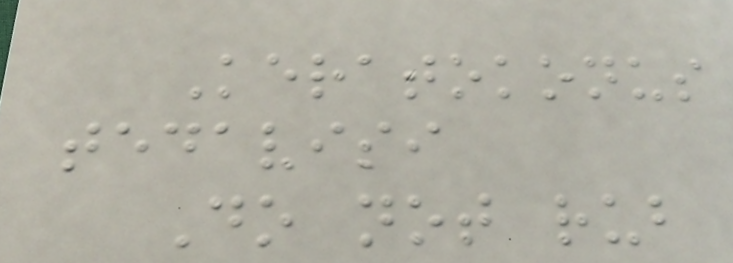Keratokonus
tedavisi
Do not rub
